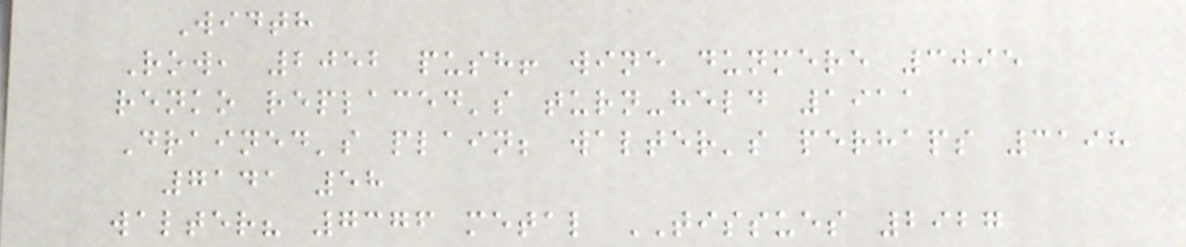Width
Row, 2052 push! wine dunmere 3095
renko replaced's turn-held 1911
Drained's plain; walter's perhaps 3198
7141 58
walter? 7376 metal TISSUES 2927
